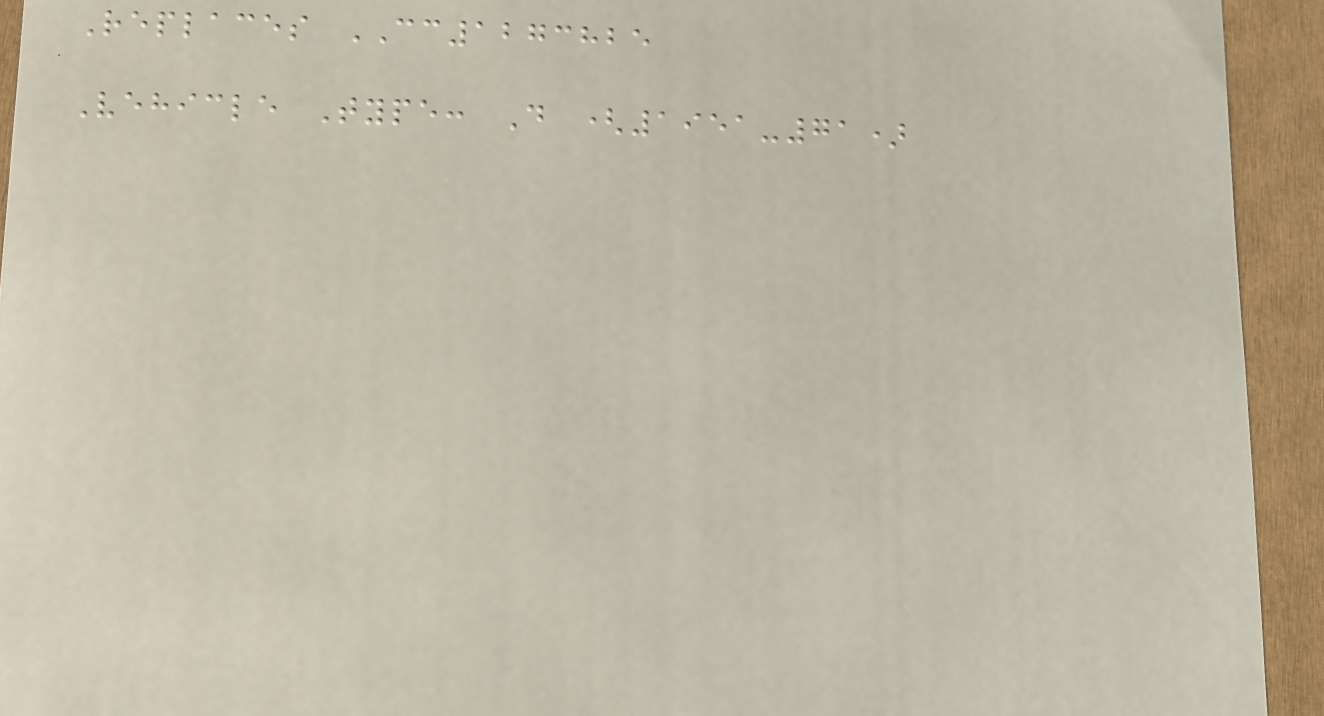Replaces CC1273825
Vehicle Type: D (1951-71)
